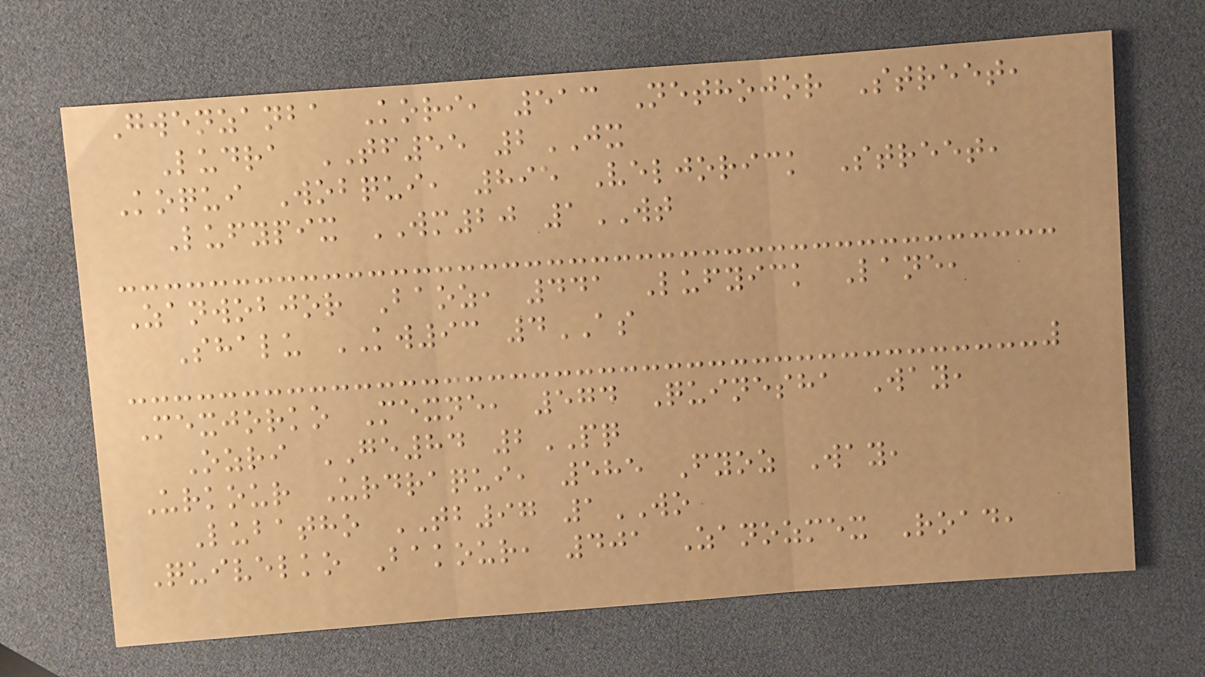Gwenzanba Kori, 513 Nethojor Street,
Ludra TF55 2JX
Koqui Wobqui, 895 Veljorick Street,
Lufypix WM20 1WT
Zanwobjor Baoz, 441 Lufyick Lane,
Shalu KW93 4AS
Mexjorko Mexne, 574 Quinesha Way,
Ozri GE84 2PQ
Urkour Urdraqui, 585 Fyoz Way,
Lubatho TB97 1WO
Quivelko Bakour, 401 Zanozmex Road,
